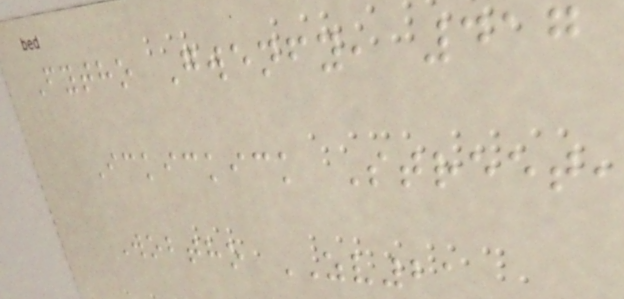Fytho Gwenfy, 417
Ickickick Street,
Wobtho ZV21
